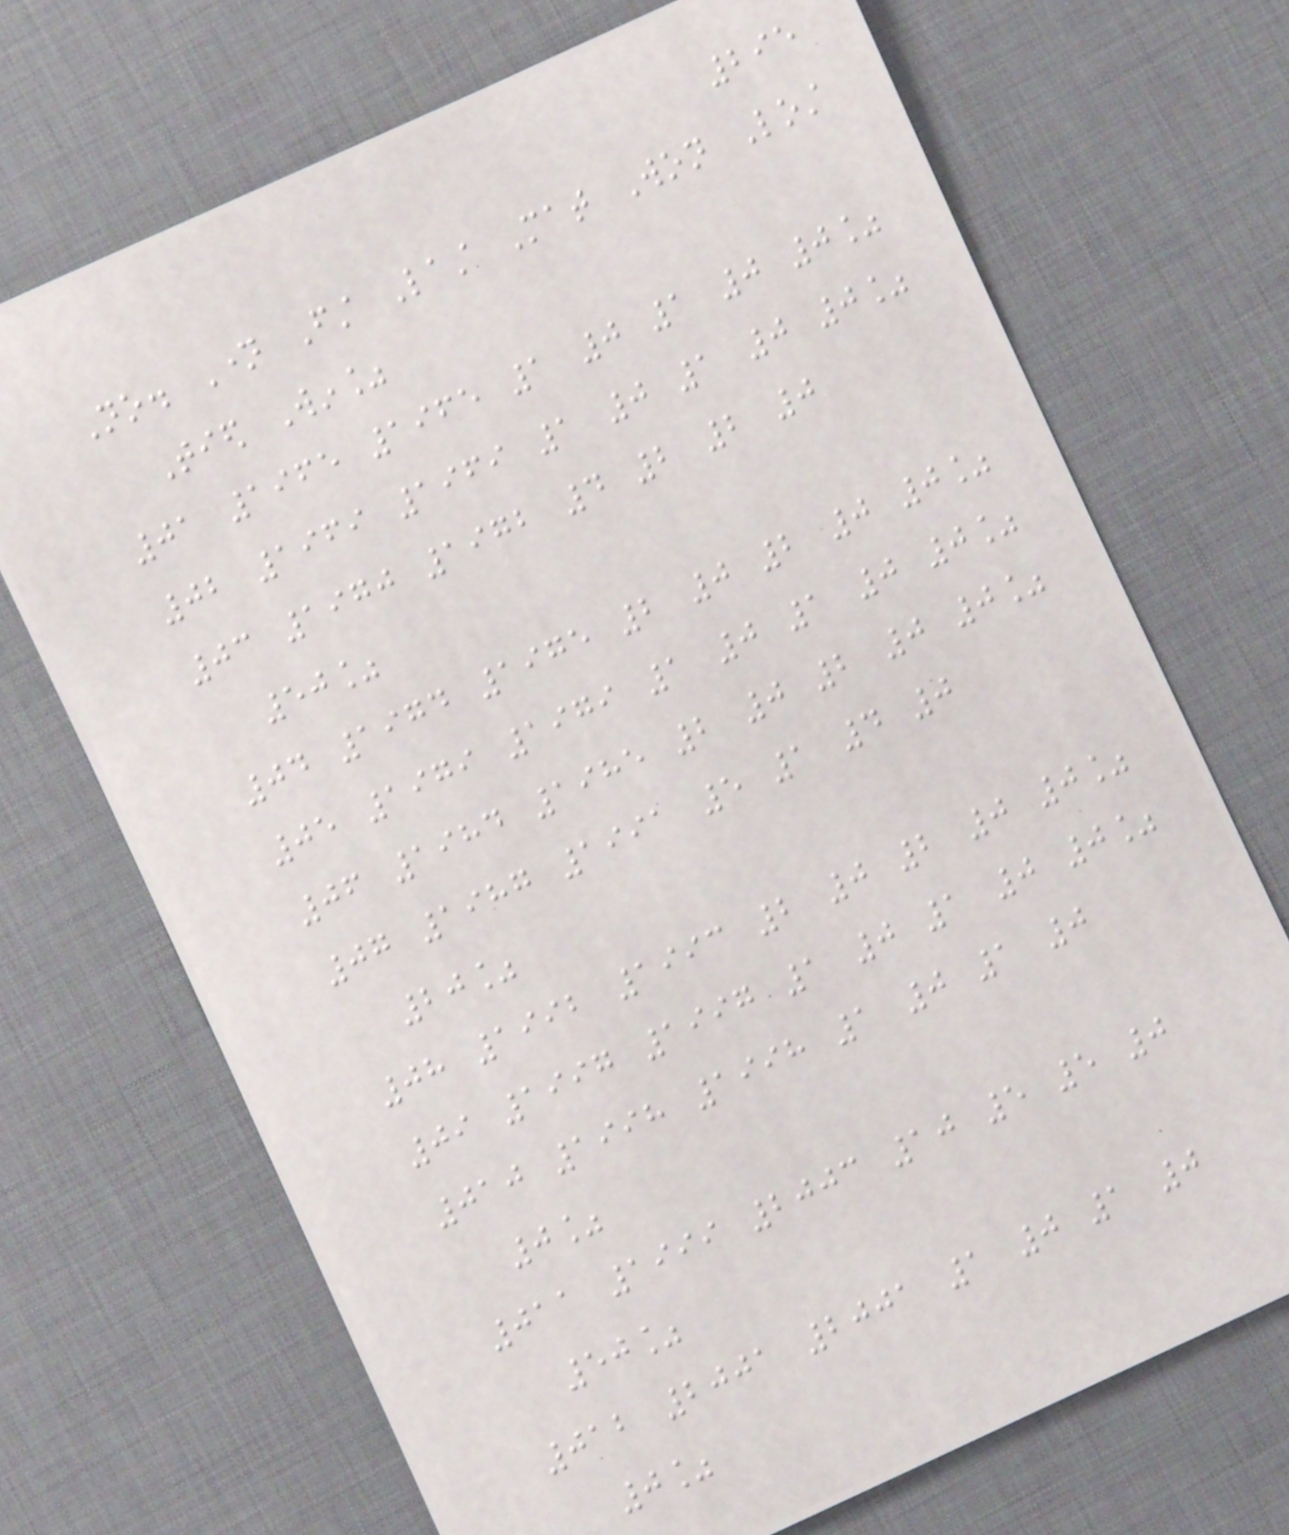295
No. Name First Last Mat Won Lost
Tied Win%
01 1965 1965 1 0 1 0 0%
02 1969 1969 1 0 1 0 0%
03 1970 1972 4 2 2 0
50%
04 1974 1975 2 0 2 0 0%
05 1979 1979 1 0 1 0 0%
06 1984 1985 2 0 2 0 0%
07 1987 1991 5 1 4 0
20%
08 1992 1993 2 0 2 0 0%
09 1997 1997 1 0 1 0 0%
010 1998 1998 1 0 1 0
0%
011 1999 2003 10 5 5 0
50%
012 2001 2001 1 0 1 0
0%
